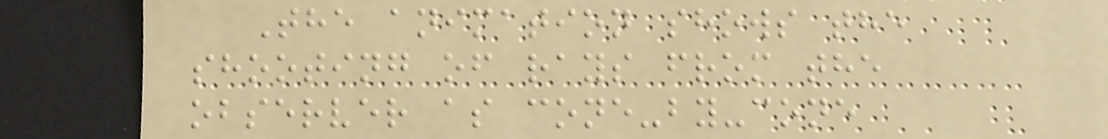The animation shows the
shooting of rays from the
observer as cone-by-cone
